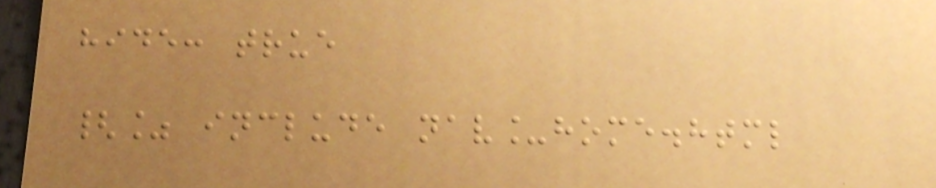hide: true
{% include nav_home.html
